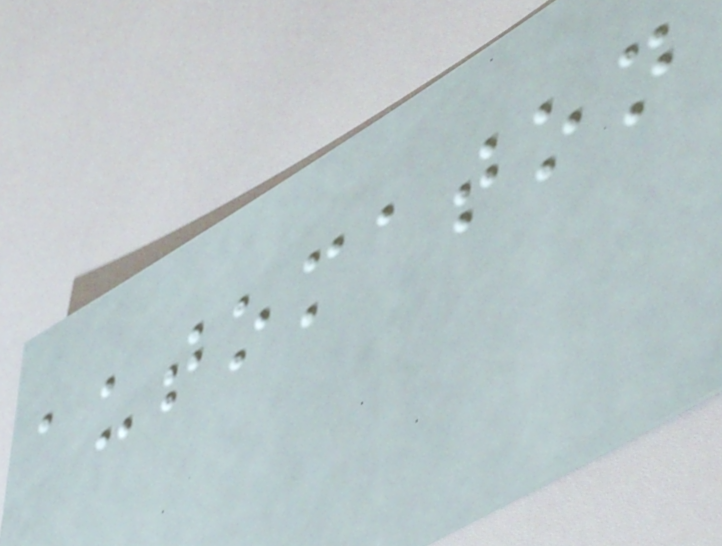automaton
